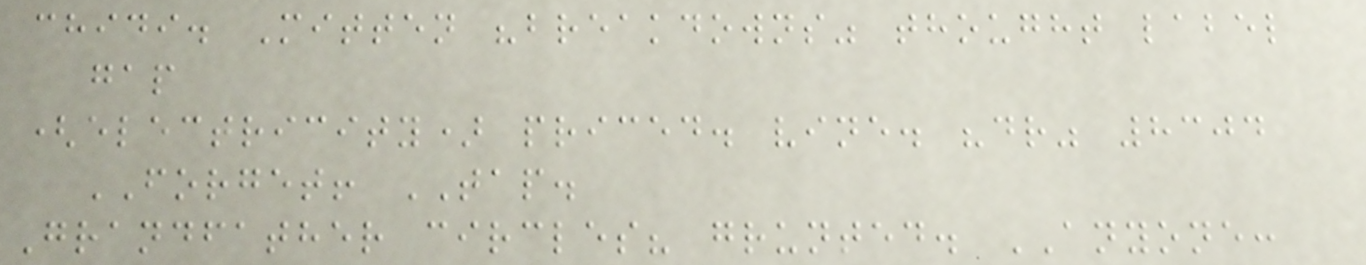chidi. Mitten "breakdowns" thought label
gap
(electricity) priced. vine. "dr" 8304
FORGET! TAP.
Grandfather circles? grunted. ANYONE:
